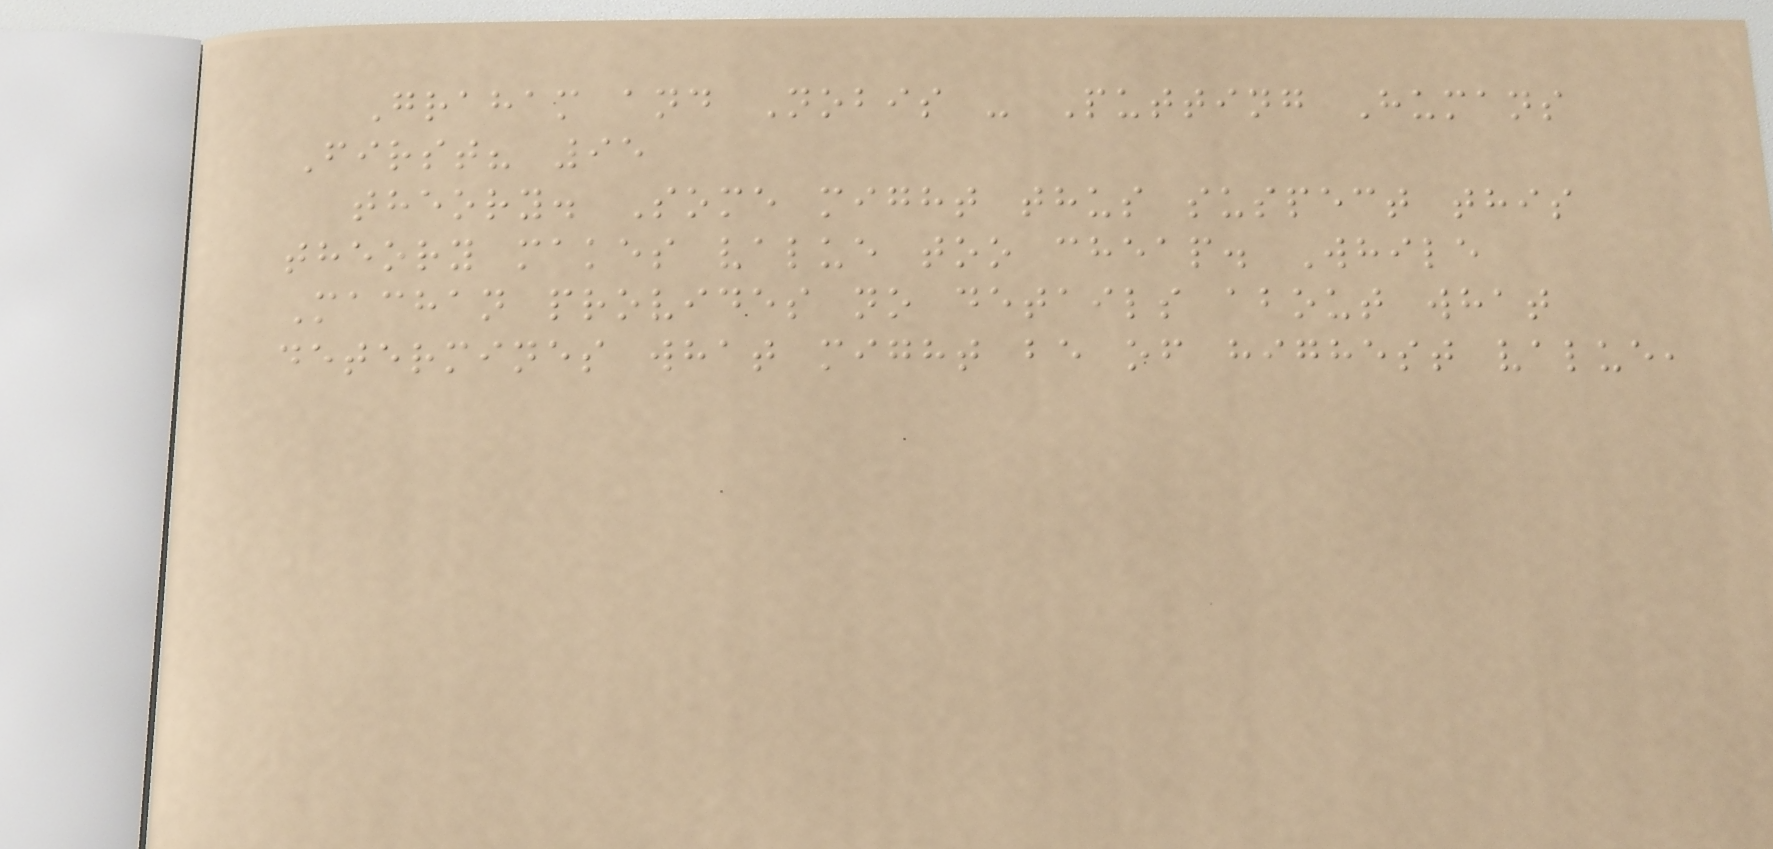Graham and Nobis - Putting Humans
First? 95
theory. Some might thus suspect this
theory makes value too cheap. While
Machan provides no details about what
determines what might be of highest value,
